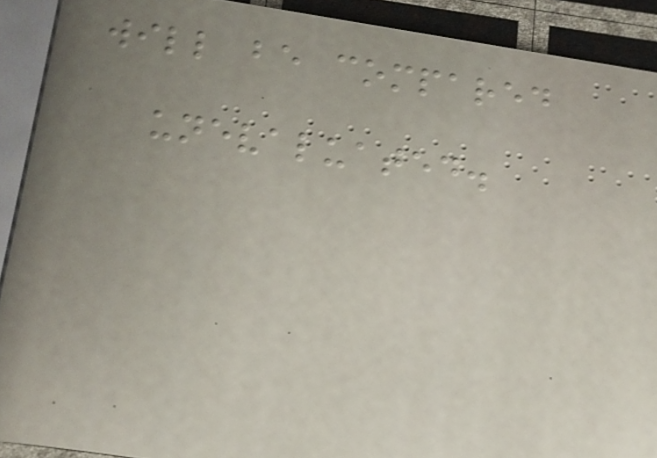will be compared
unevaluated.
